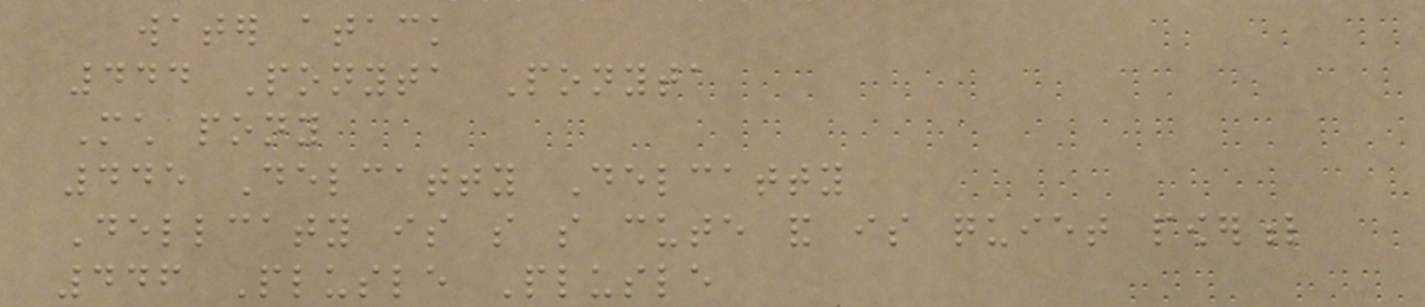water atack
444 Ponyta Ponyta
Much pony
445 Delcatty Delcatty
Dellcaty is so so cute and is quiet powerful
446 Plusle Plusle
